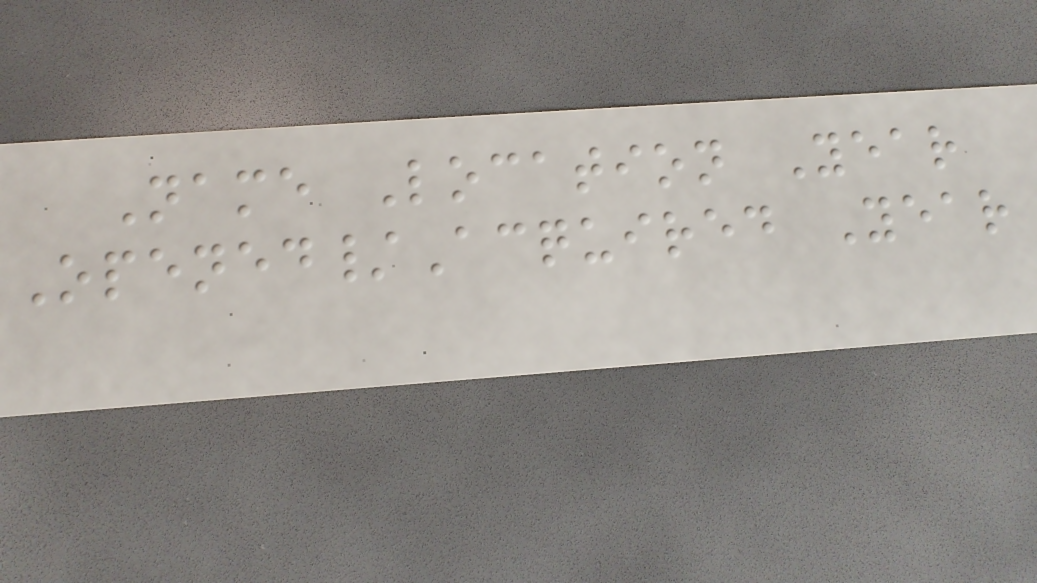Name Location Year
Opened/Acquired Year
